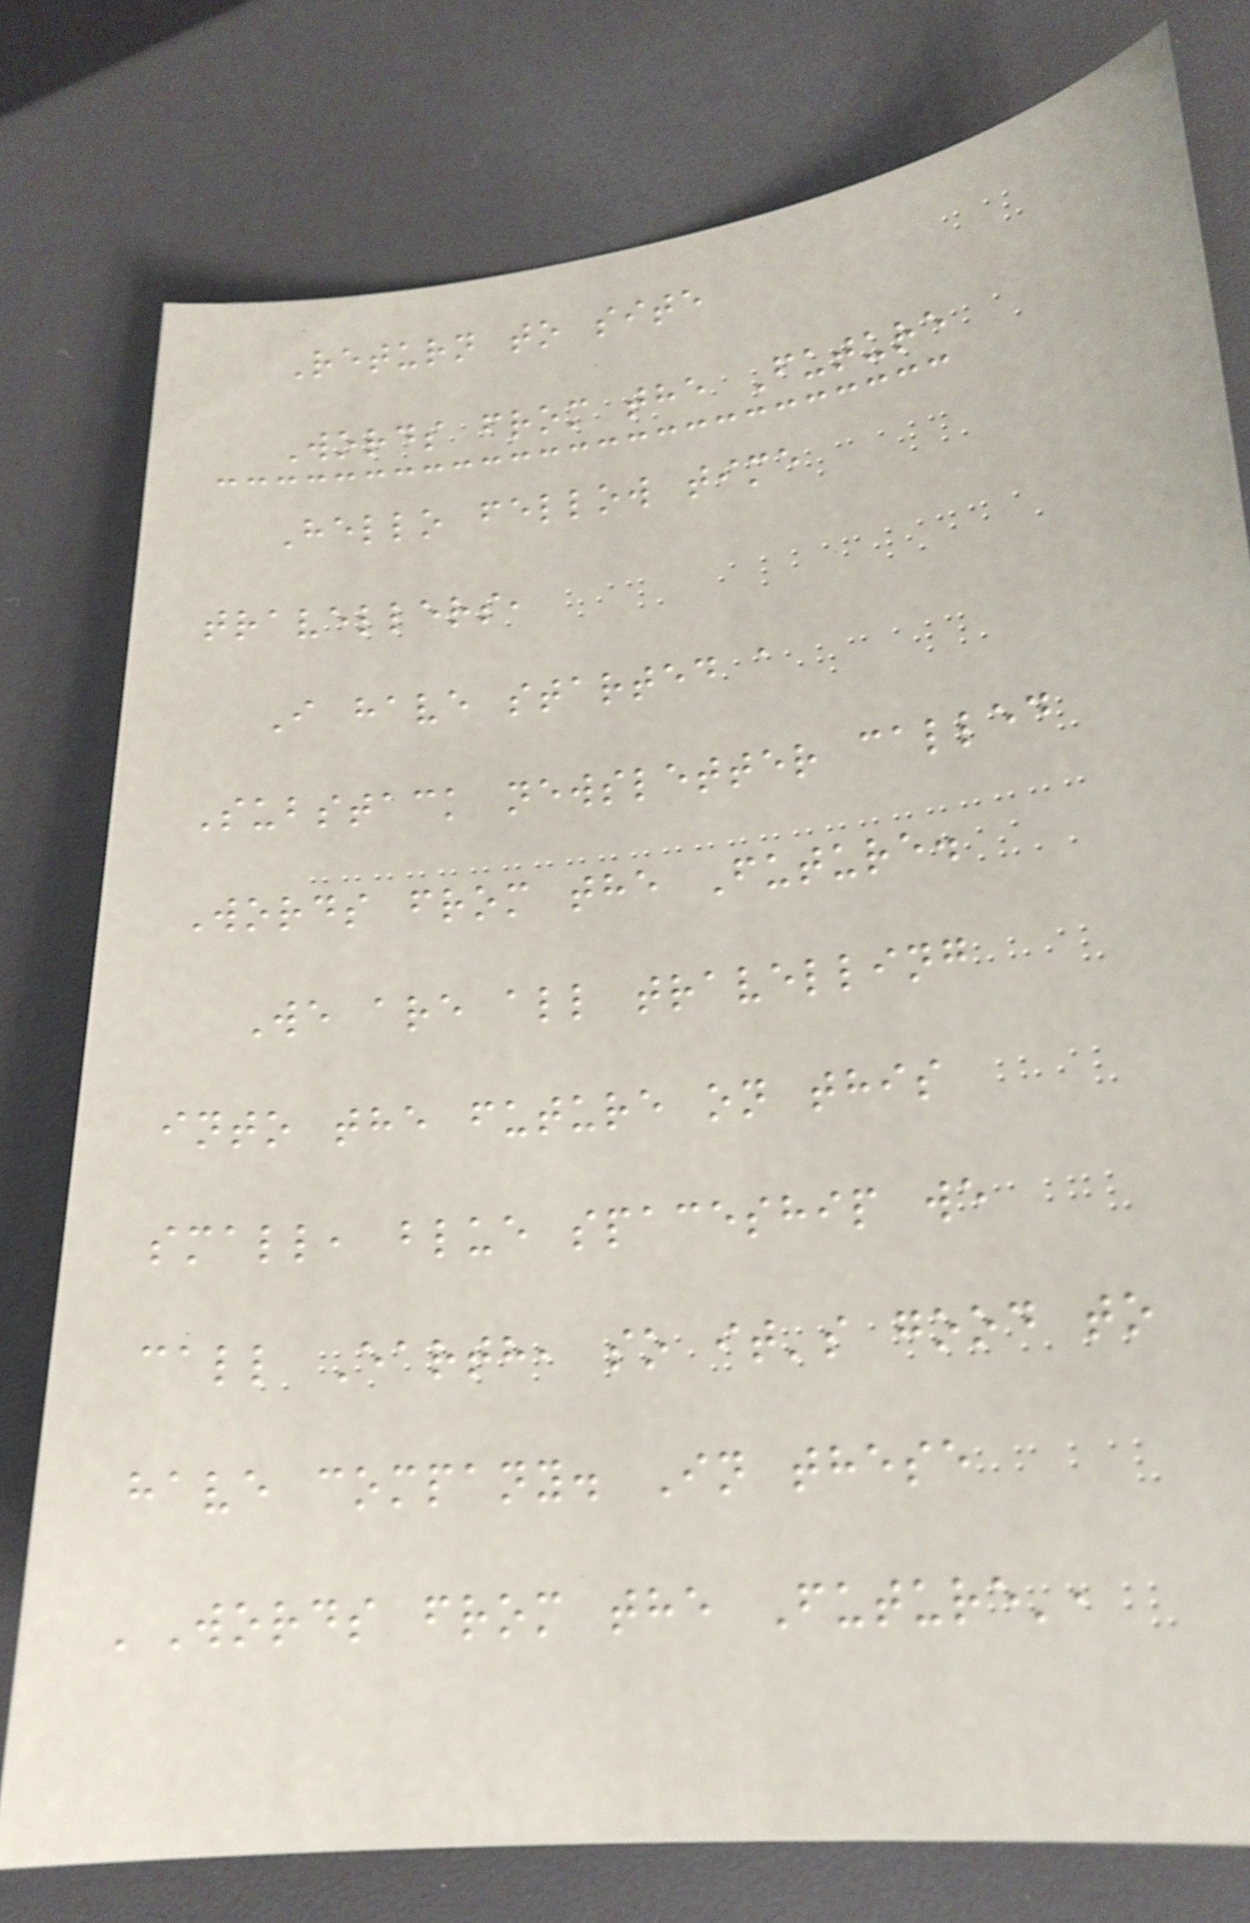Return to site
Words from the Future
Hello fellow time
travellers,
I have started a
Substack newsletter called
Words from the Future.
We are all travelling
into the future on this
small, blue spaceship we
call Earth, so it's good to
have company. In these
'Words from the Future',
